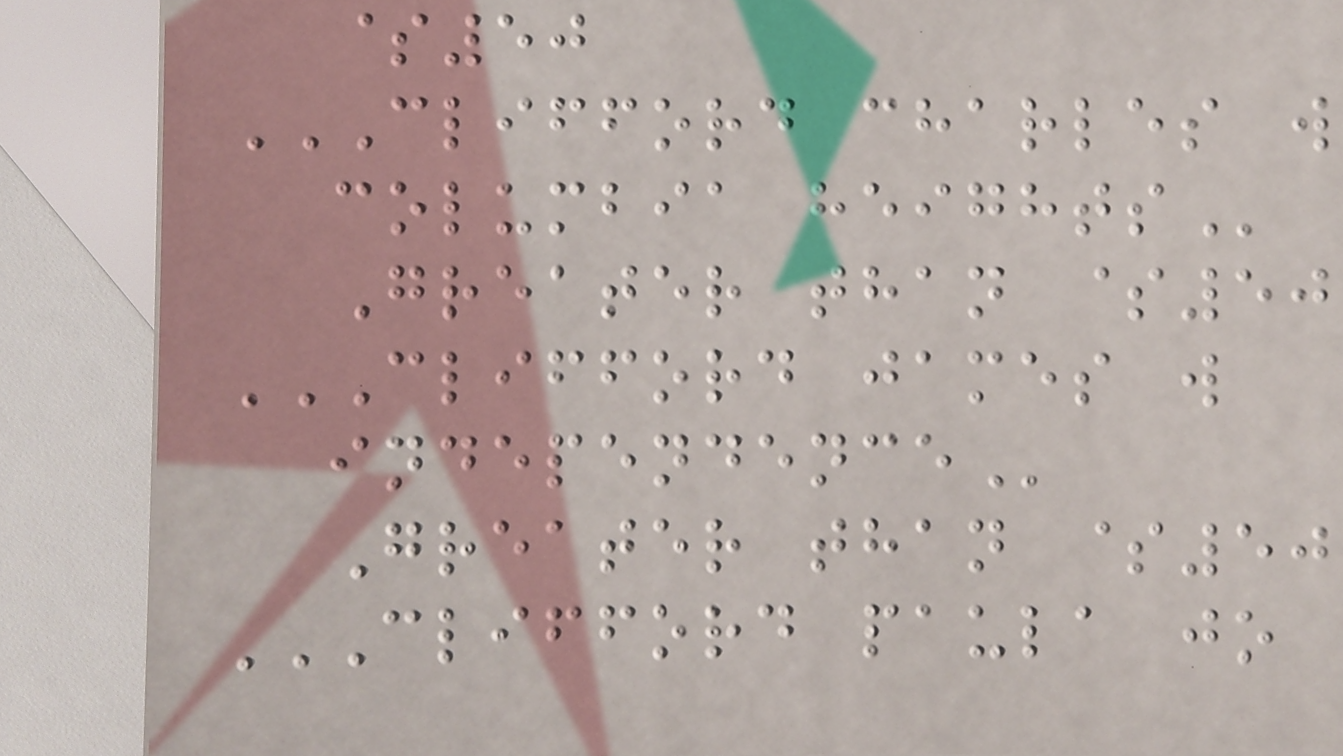$50
CLIFFORD CHARLES W
COLUMBIA HEIGHTS
Greater than $50
CLIFFORD JAMES W
INDEPENDENCE
Greater than $50
CLIFFORD PAULA JO
